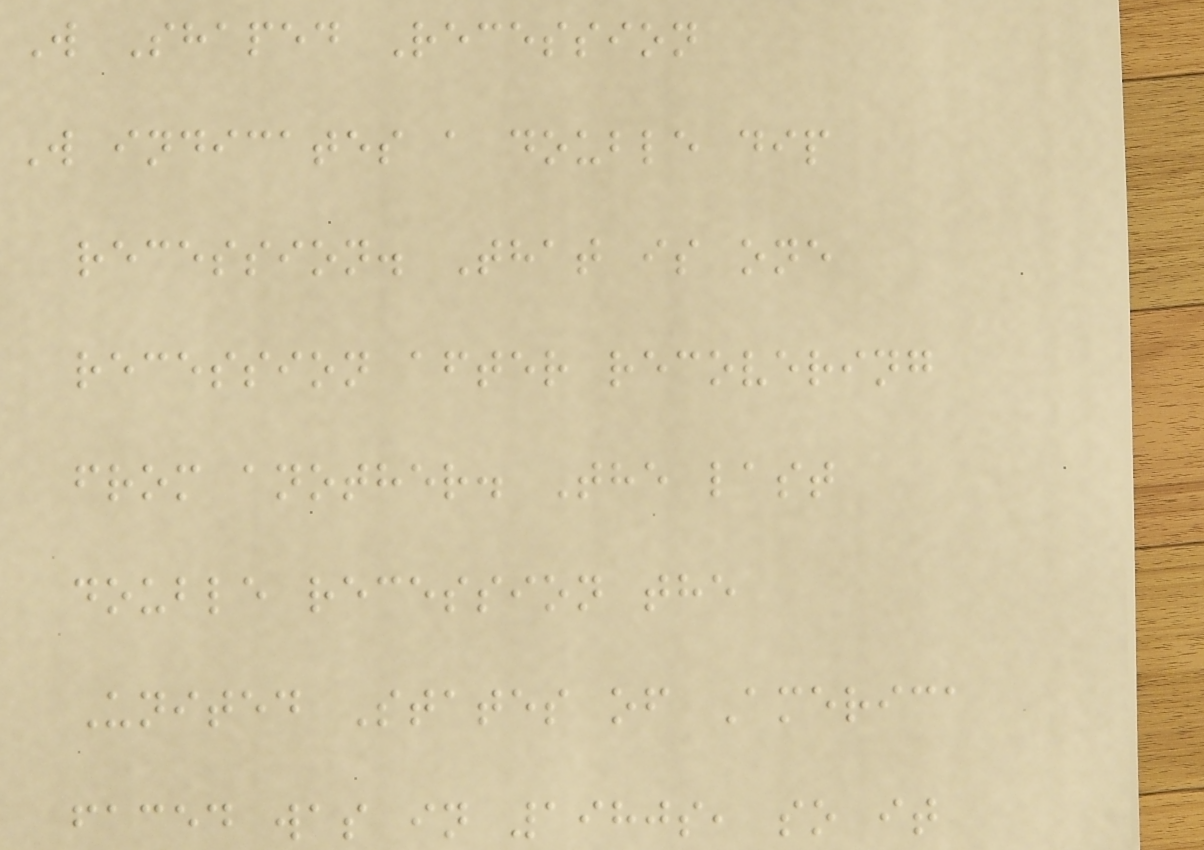W Shaped Recession
W indicates a double dip
recession. That is one
recession after recovering
from another. The last
double recession the
United States of America
faced was in 1980s, so it
